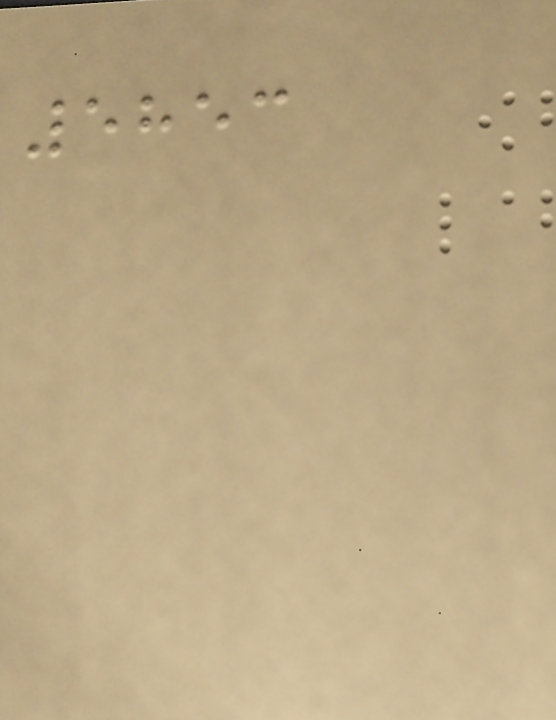5853
